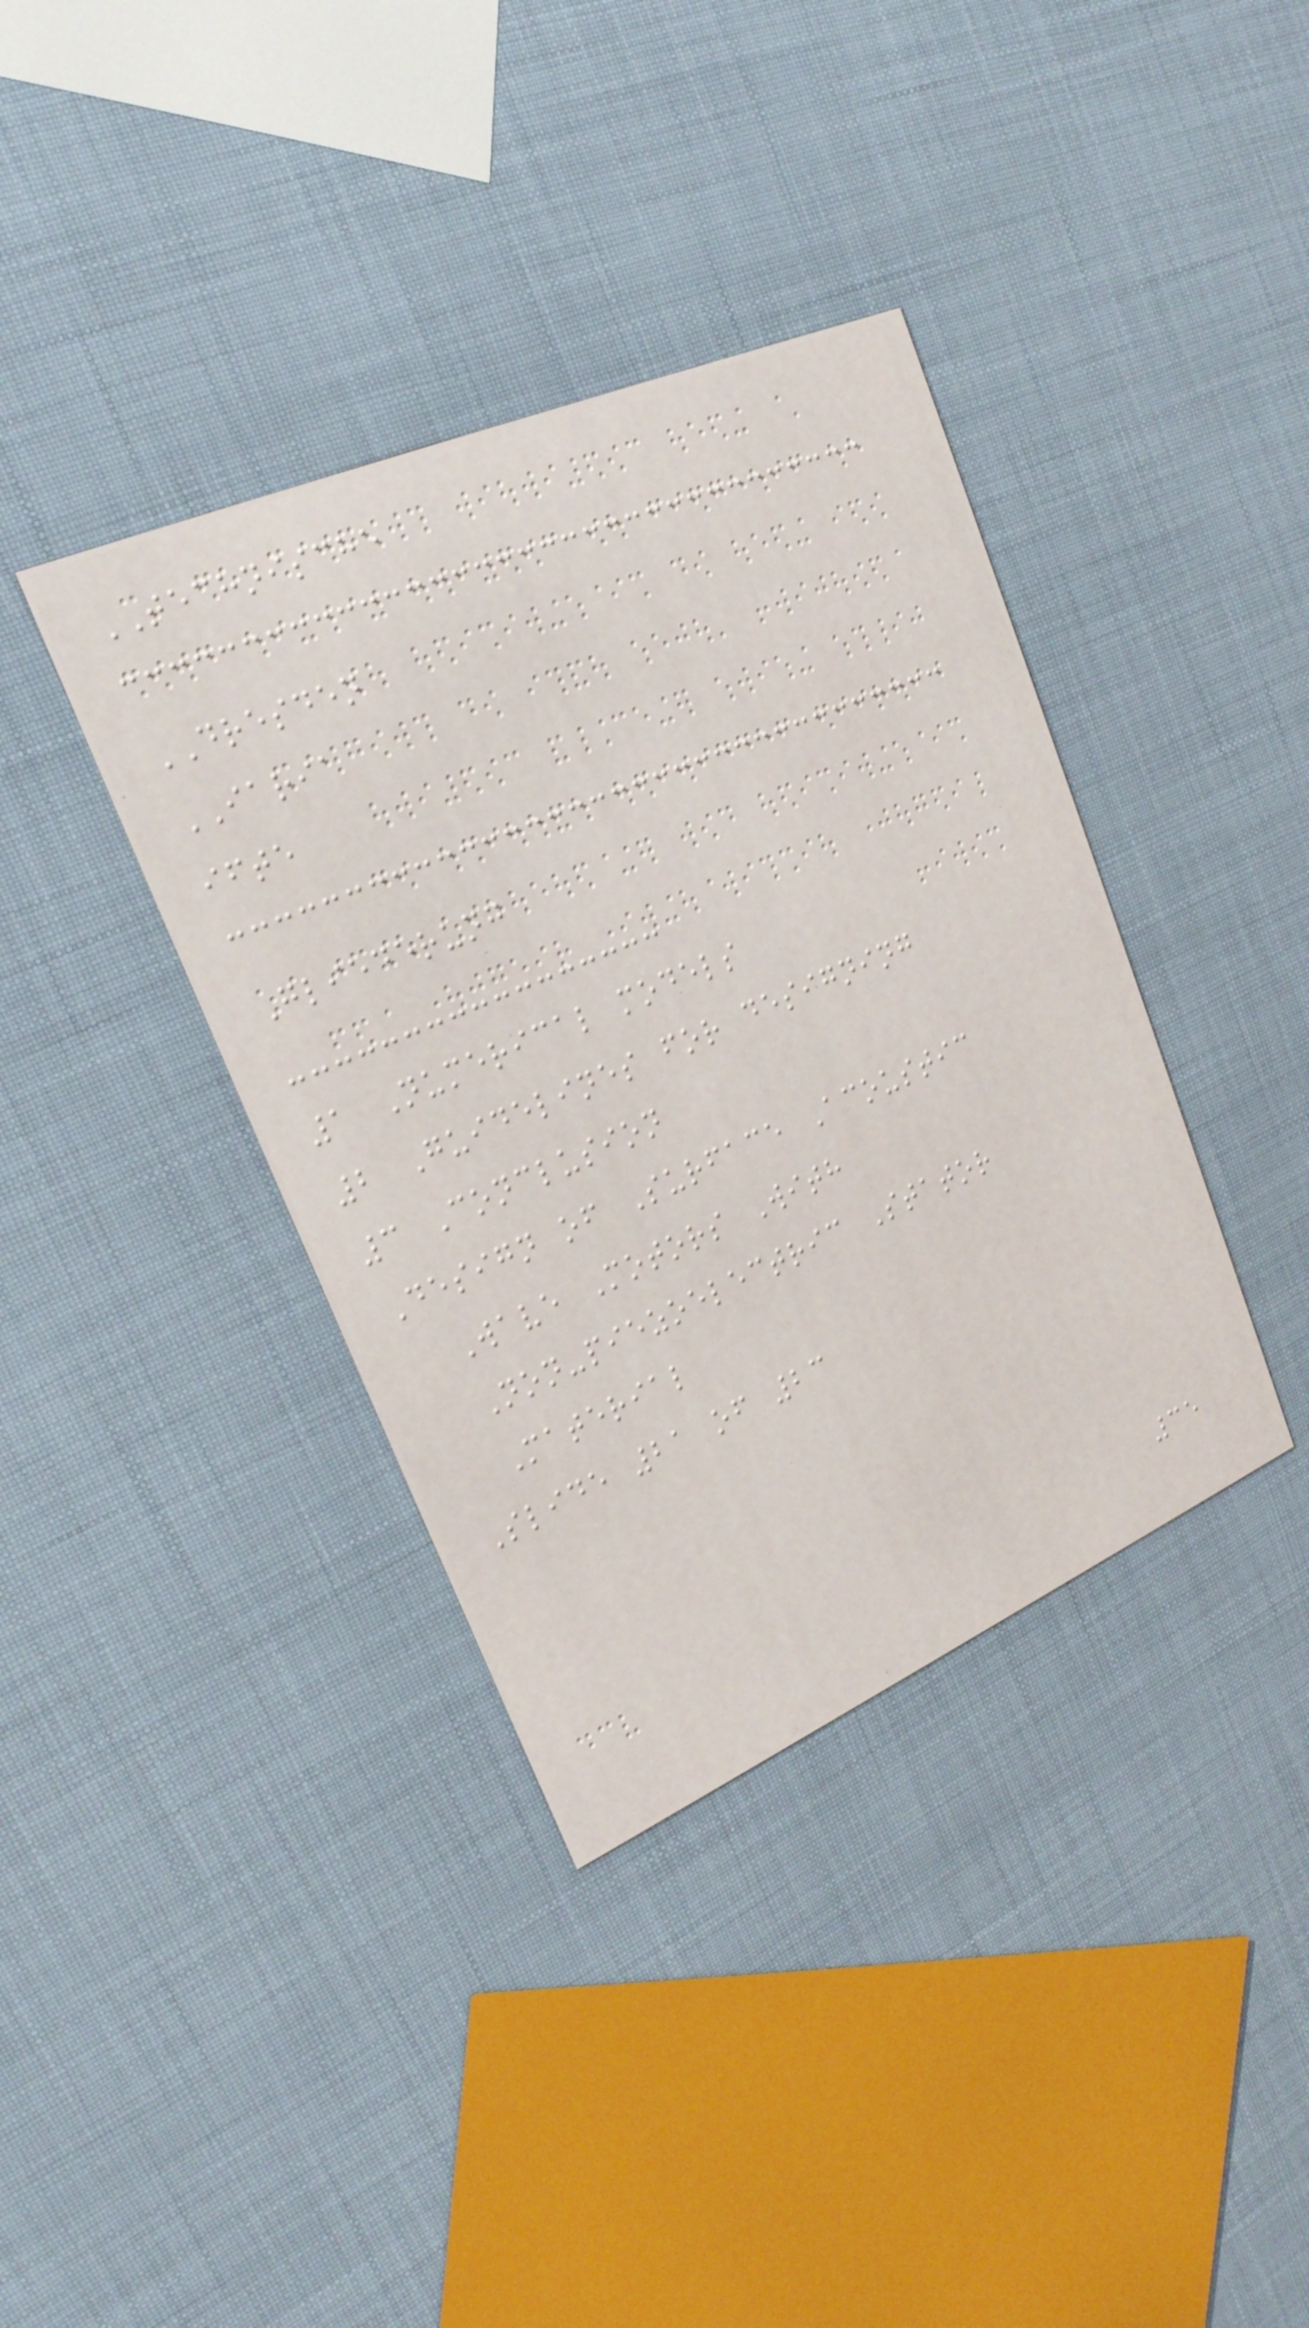TECHNISCHE
DRESDEN
IARIA
ifte
Gliederung
1 Numerical models
2 Guidelines for designing
3 Conclusion
Design of Surface Acoustic
Wave Motors With
Non-piezoelectric Stator
Material
Slide 21 of 23
35
